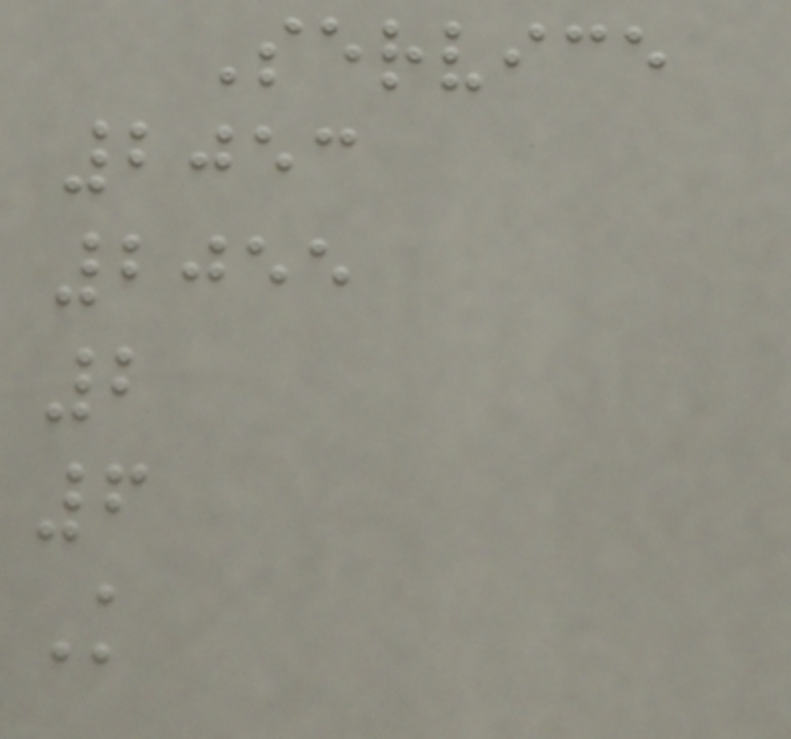Service
2053
2055
2
6
K
